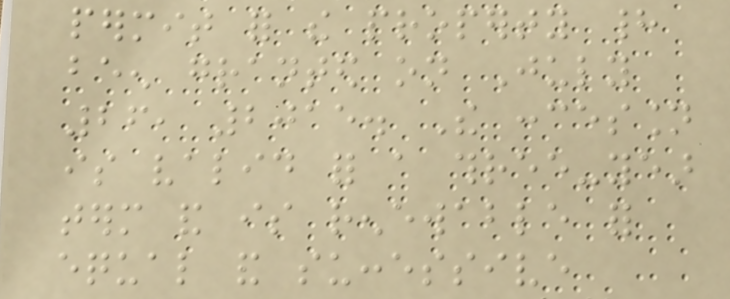permit for the property had
been granted on July
26, 2015. The concession
is valid for a three-year
term and is renewable for
equal and successive
